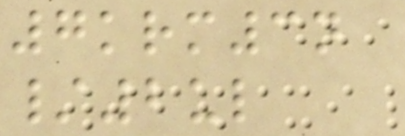7krm3n
/2ul
